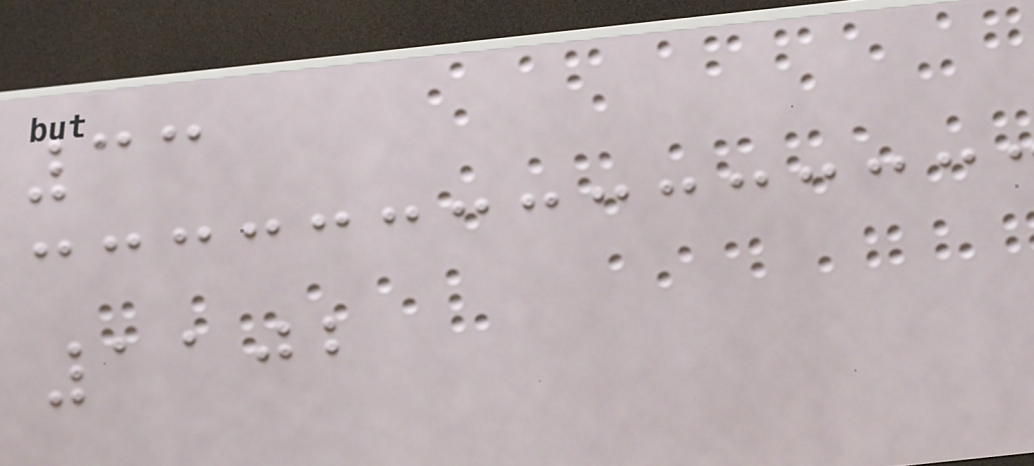33
1102
